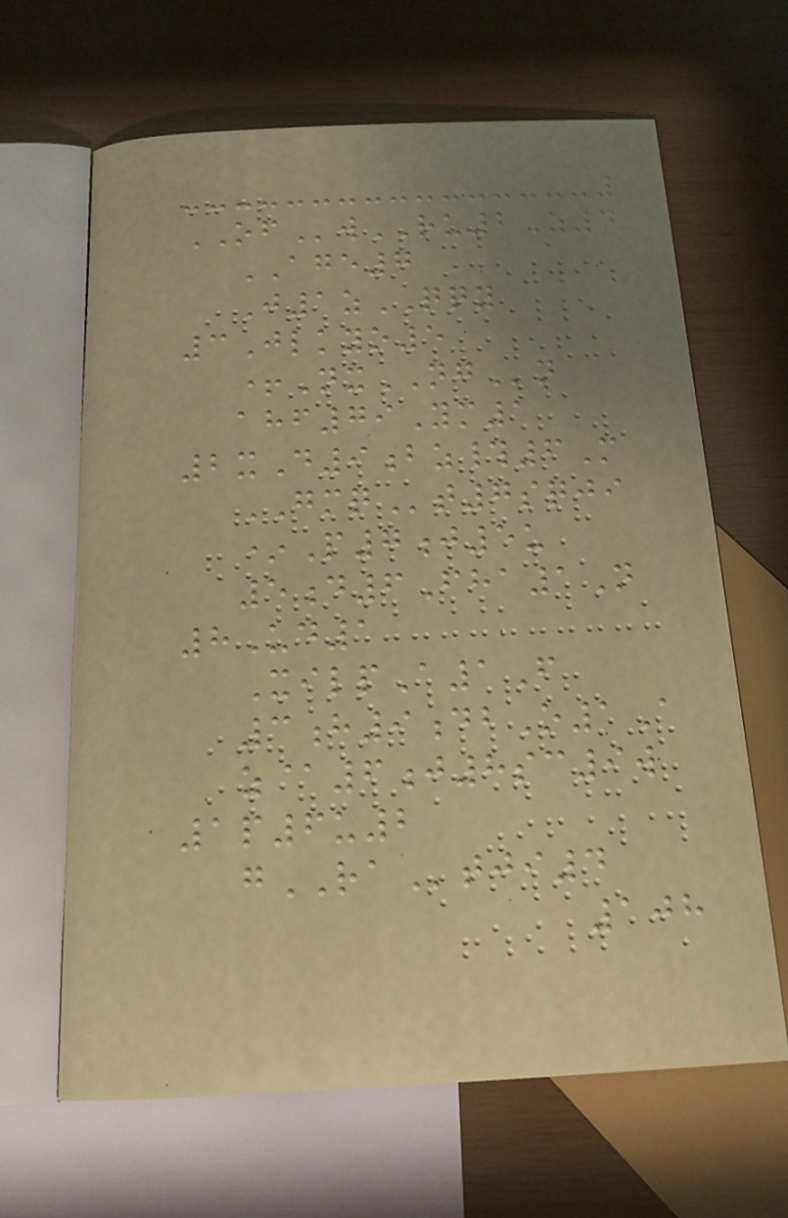OFwRU2Z4
AGE7
J1zQQY
3Jlkyo5
+NxNGn
ahf79Ym1
2xD9bz#6M
GMQt7sqji
*P7j5u
5d6Fha1N
8Ud1
XilpA1F
3h9dbO1A
z@6j8sc9w
1p6u2
gRAtji4
108
